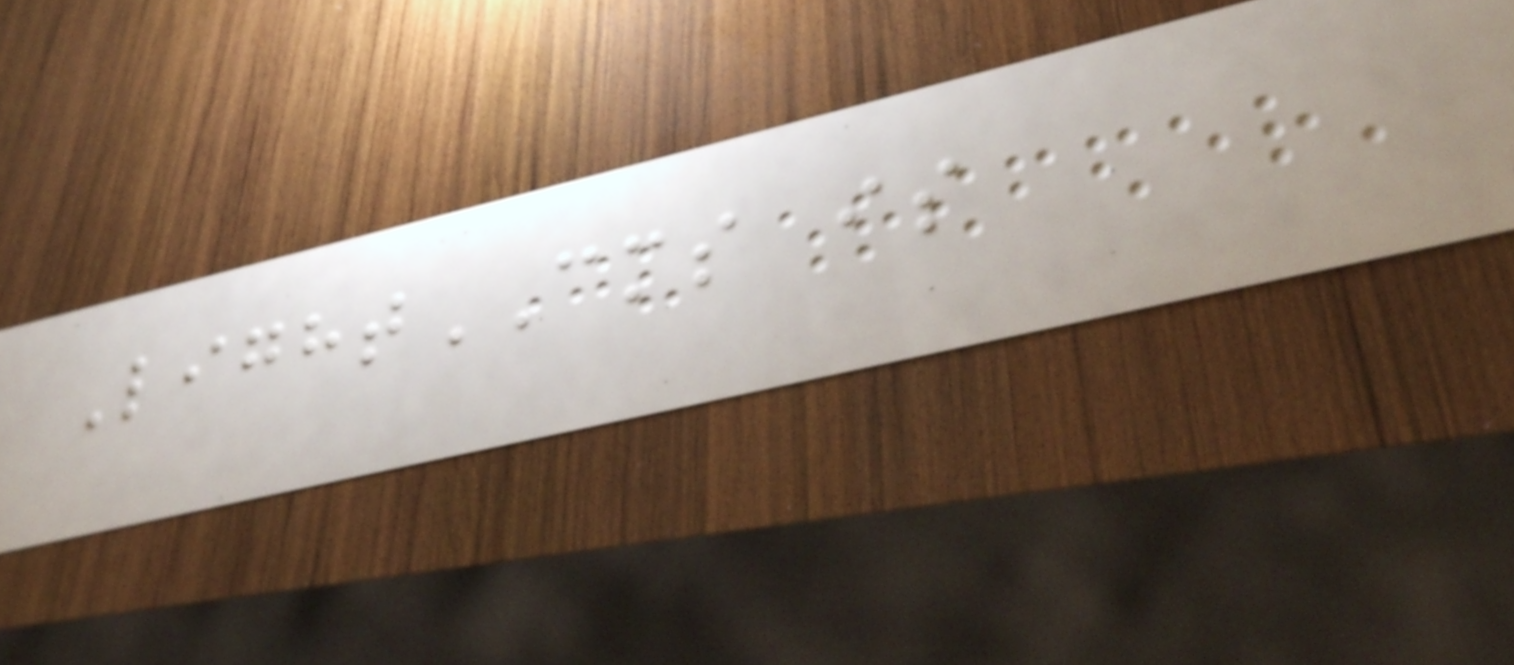LightCMS is
